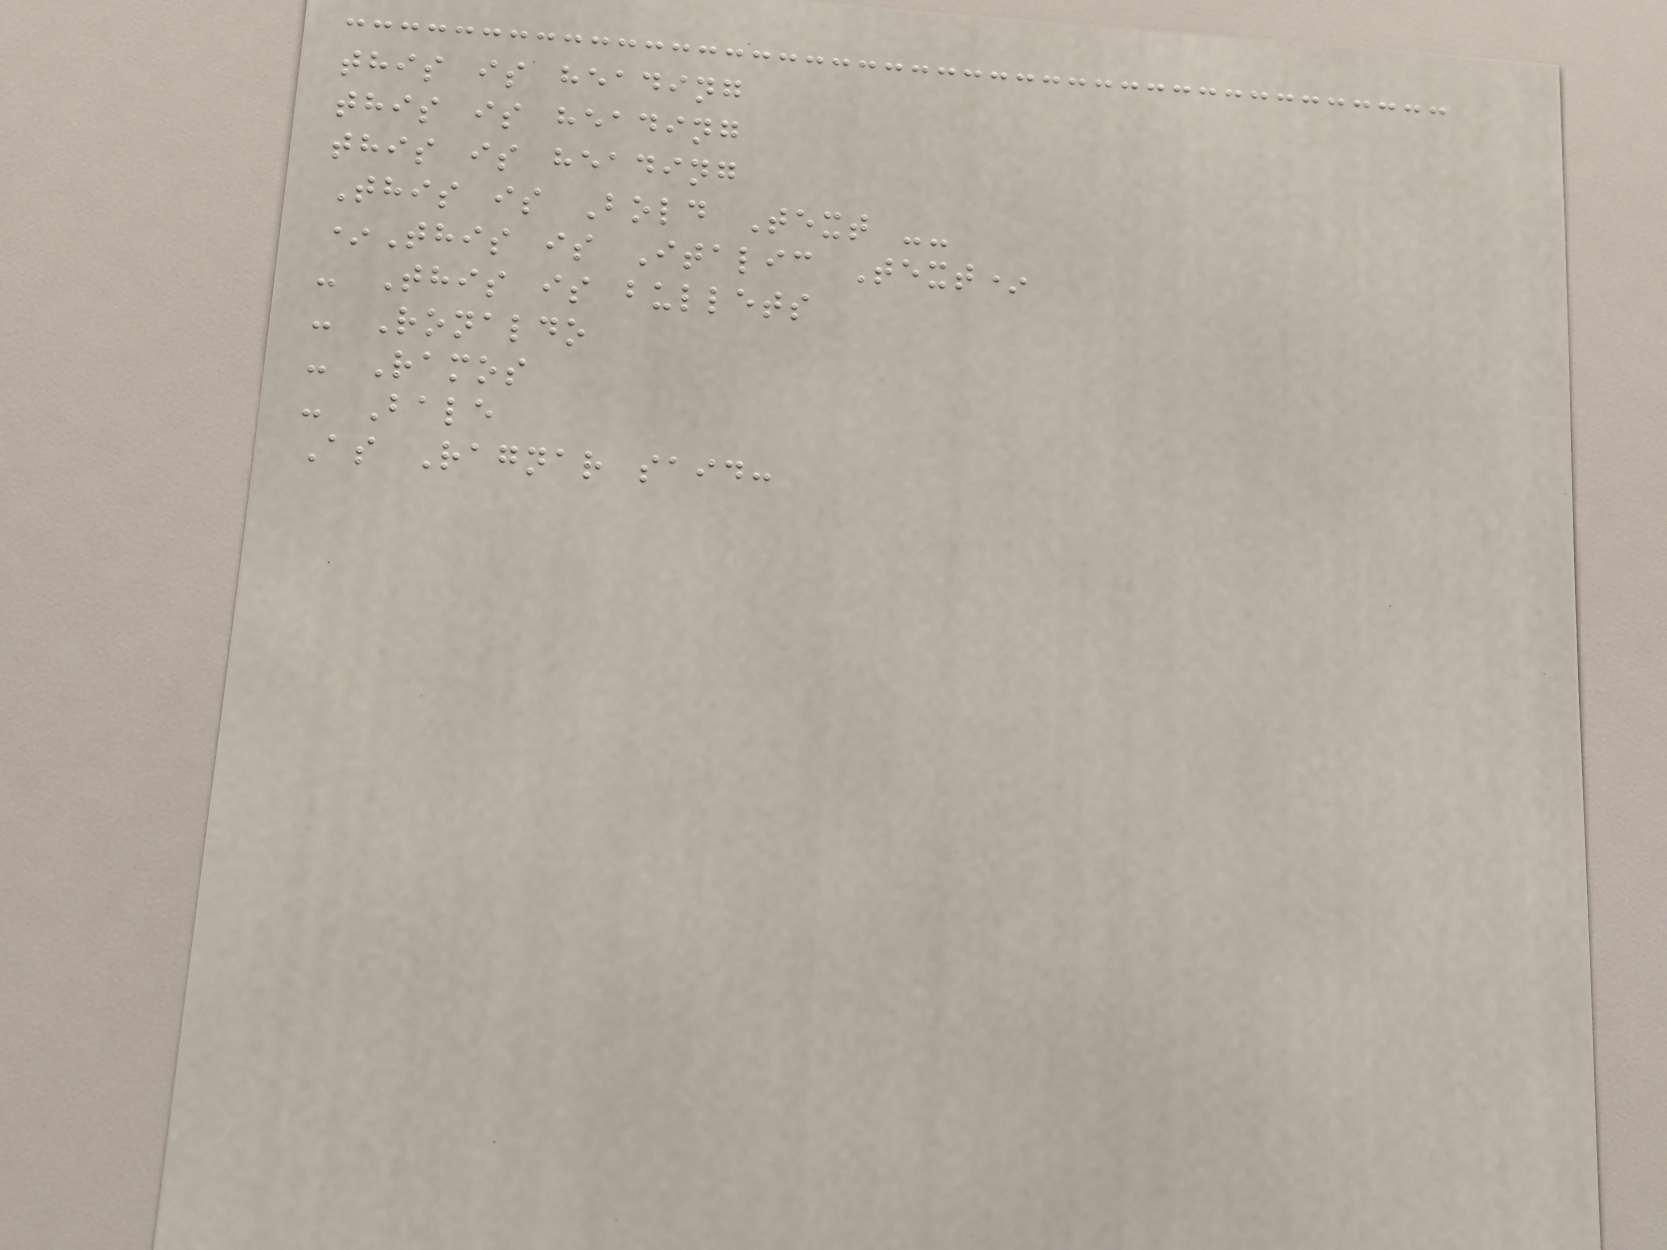this is heading
this is heading
this is heading
This is Bold Text --
*This is Italic Text*
- This is bullets
- Ronaldo
- Ramos
- Bale
As Ragnar said:
